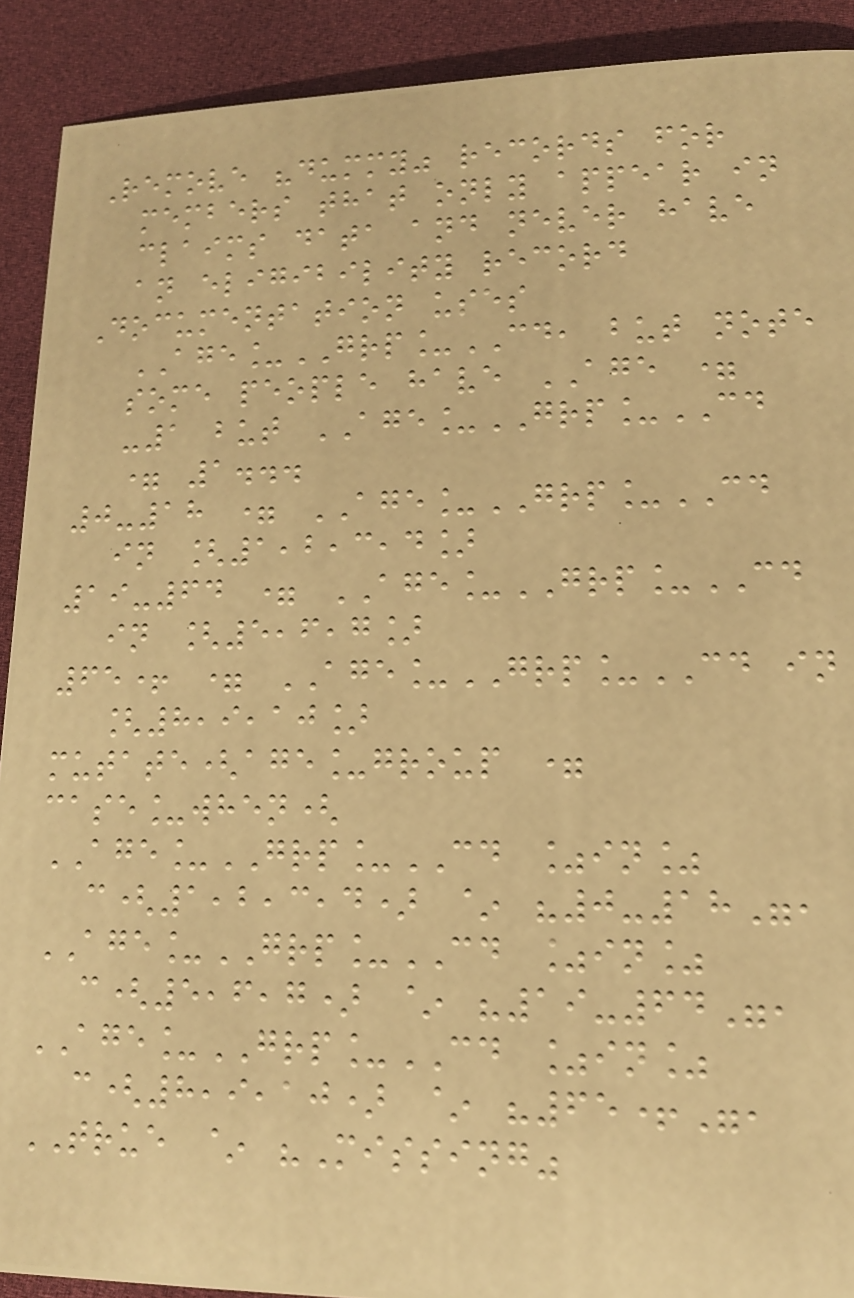Remove "dummy" records for
members that only appear in
claims data and never have
an eligibility record
Documentation uses
AGE_GRP_CD, but note
some people have AGE =
-1 but AGE_GRP_CD
= 1...
0-18 = AGE_GRP_CD
in [1,2,3,4]
19-64 = AGE_GRP_CD
in [5,6,7]
65+ = AGE_GRP_CD in
[8,9,10]
mutate(age_group =
case_when(
AGE_GRP_CD %in%
c(1,2,3,4) ~ "0-18",
AGE_GRP_CD %in%
c(5,6,7) ~ "19-64",
AGE_GRP_CD %in%
c(8,9,10) ~ "65+",
TRUE ~ "Missing"
